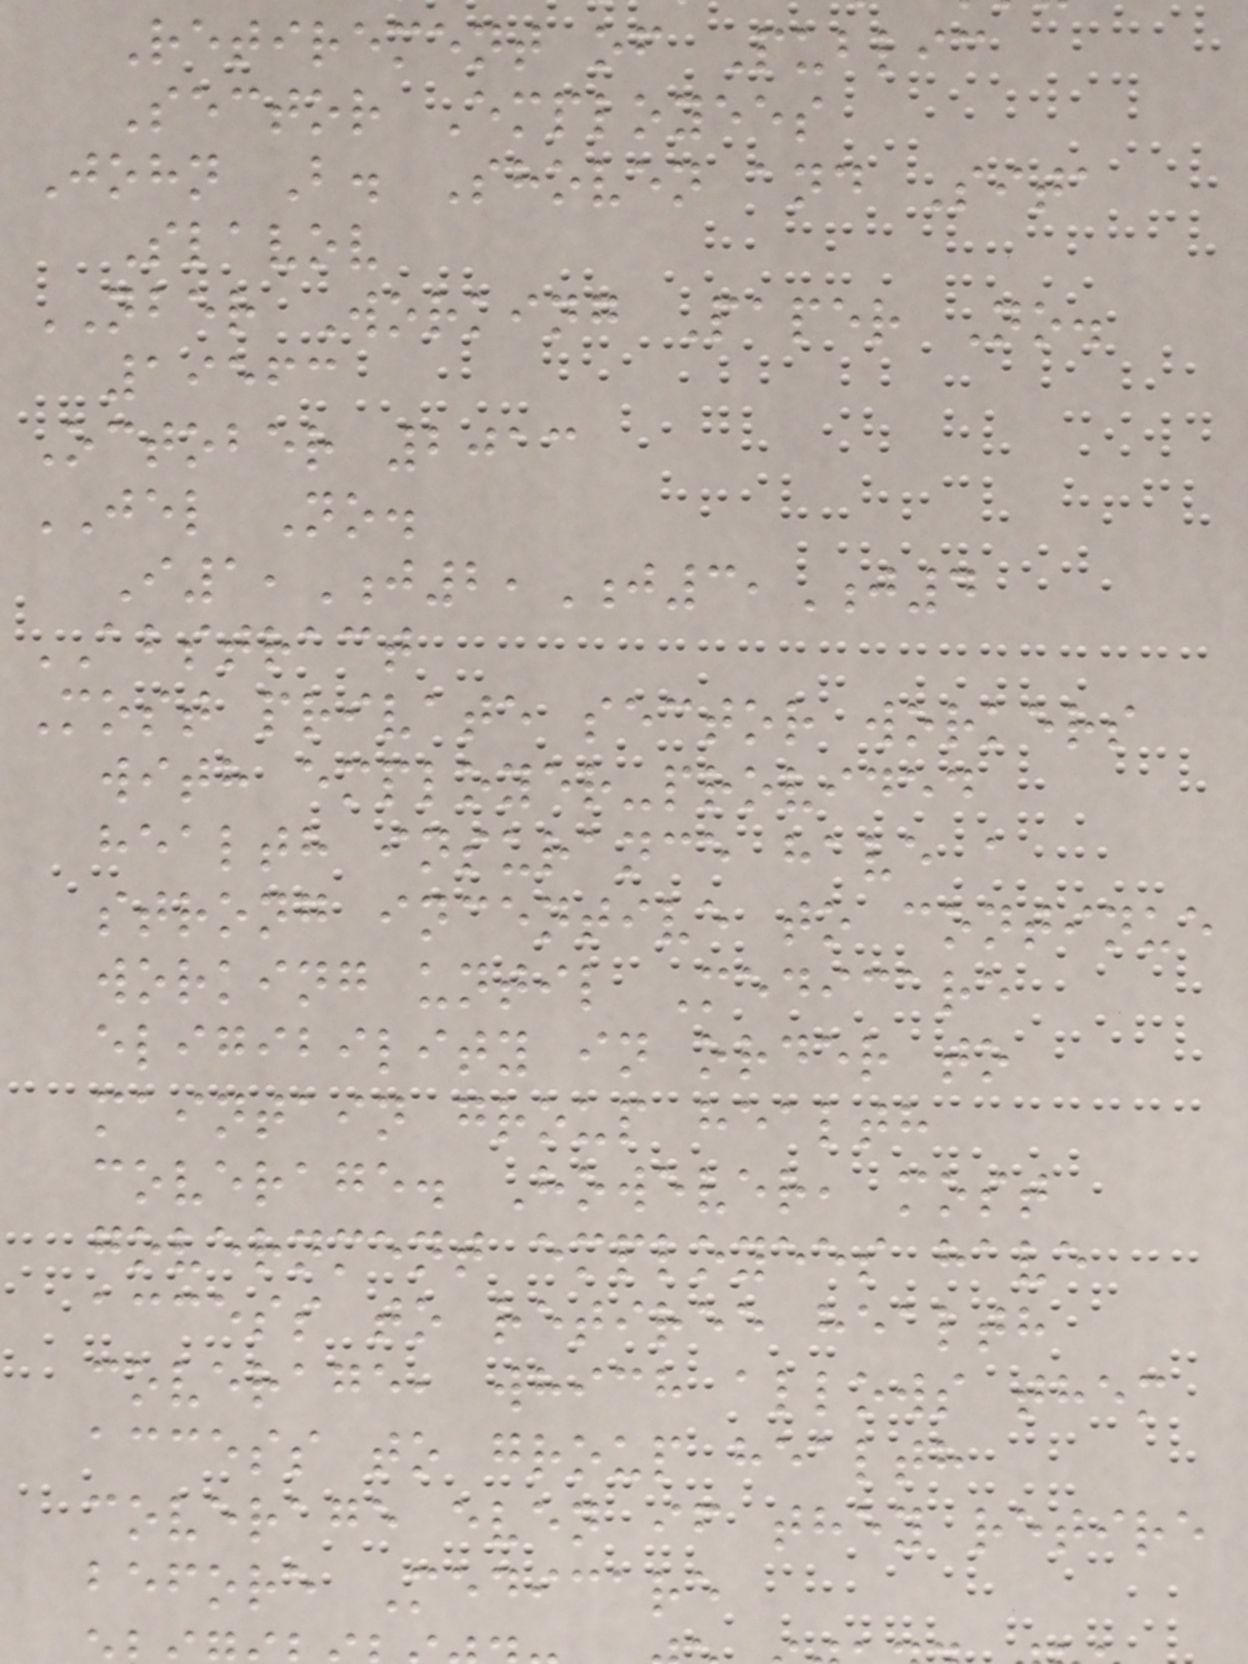Retirement of Public
Sector Employees
John B. Shoven and Sita
Slavov
NBER Working Paper No.
19563
October 2013
JEL No.
I1,J2,J3,J4
ABSTRACT
Most private sector workers
with employer-provided
health insurance have a
strong incentive to continue
working until Medicare
eligibility in order to
maintain group health
coverage. However, most
government employees have
access to retiree health
coverage, which allows them
access to group health
coverage even if they retire
before Medicare
